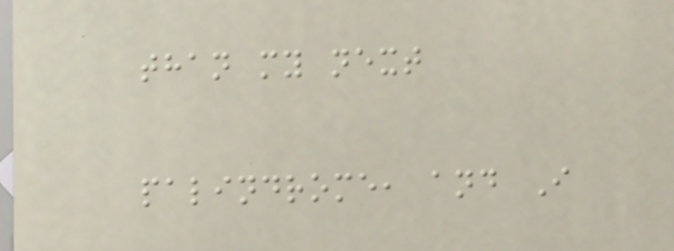than my next
palindrome, and I
